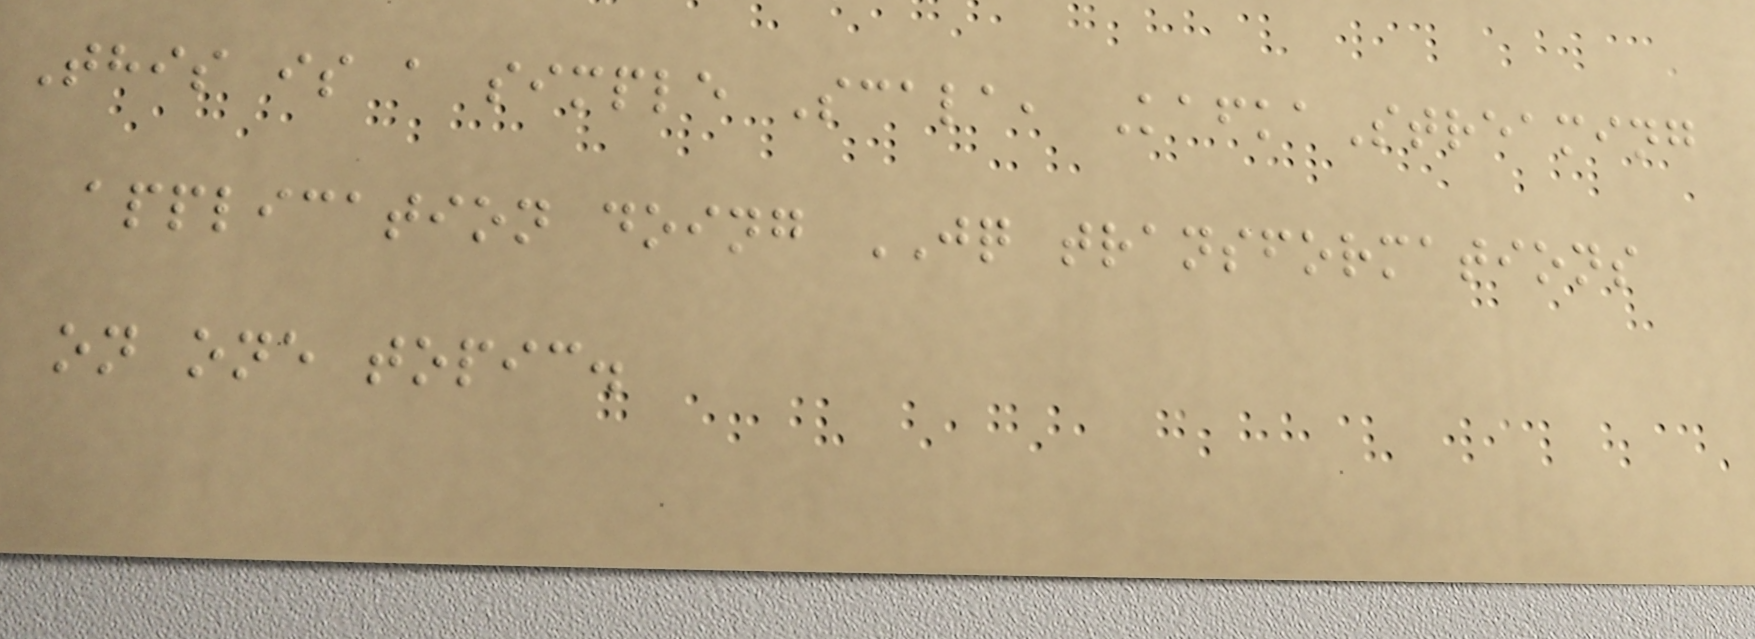This is a simple Scala, KafkaStreaming
application doing JQ transformations
on one topic.
